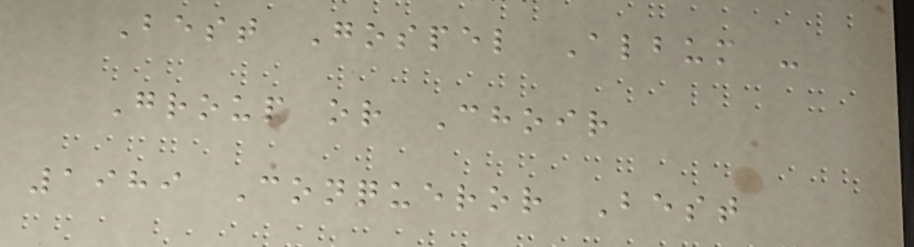Best Gospel Album -
Group or Choir
1989 Conqueror Best
